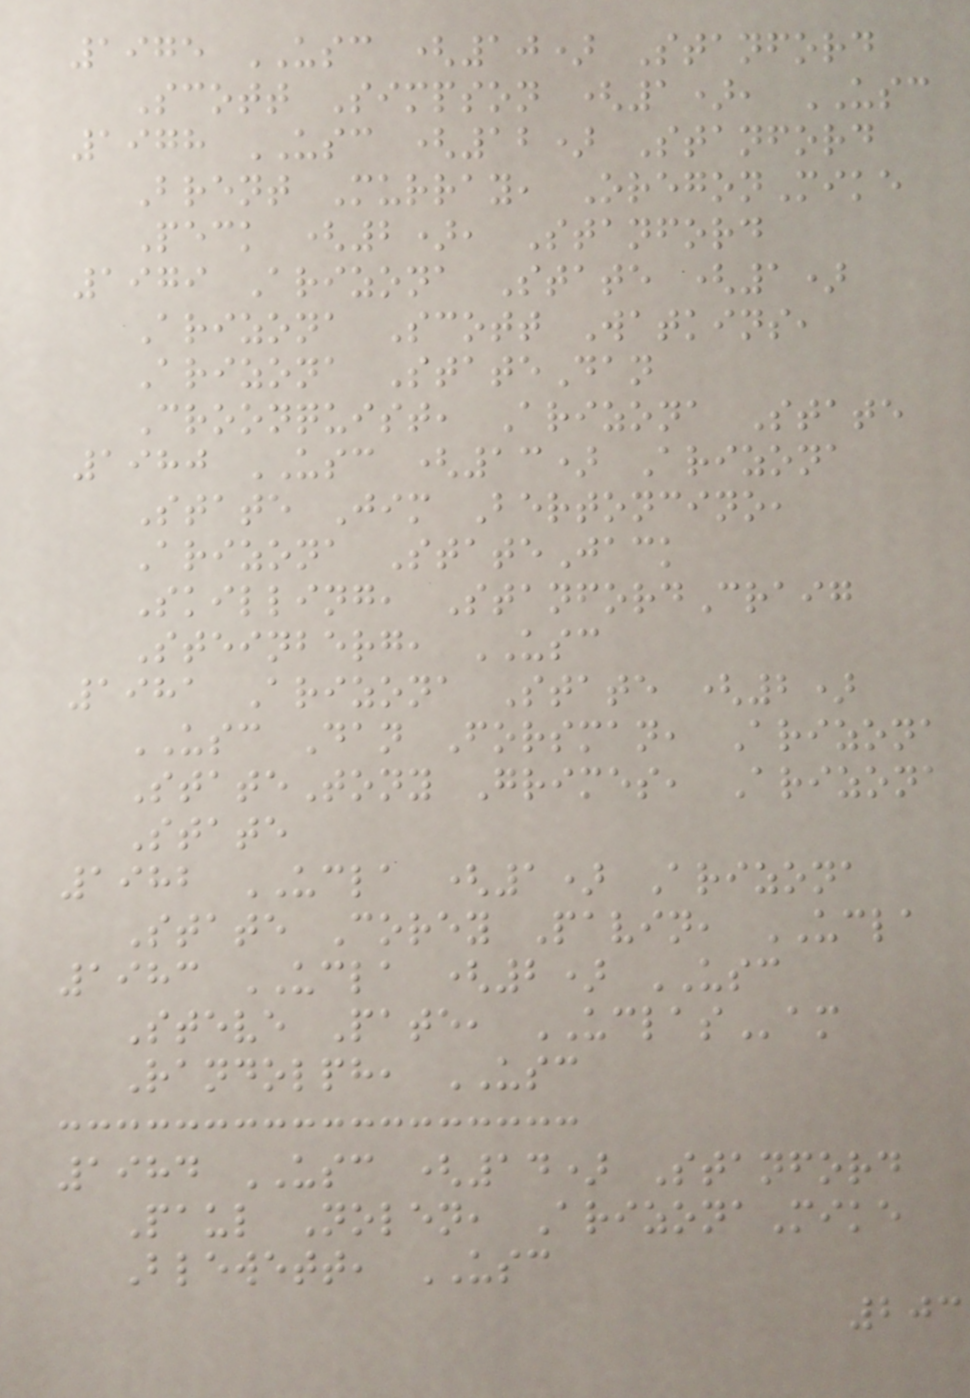1975 USC (10) Stanford
Scott Simpson (1), USC
1978 USC (12) Stanford
Brent Murray, OregonMike
Peck (2), Stanford
1979 Arizona State (1)
Arizona Scott Watkins,
Arizona StateDan
Croonquist, Arizona State
1980 USC (13) Arizona
State Jim Bertoncino,
Arizona StateJack
Skilling, StanfordCraig
Steinberg, USC
1981 Arizona State (2)
USC Dan Forsman, Arizona
StateTony Grimes, Arizona
State
1982 UCLA (1) Arizona
State Corey Pavin, UCLA
1983 UCLA (2) USC
Steve Pate, UCLASam
Randolph, USC
1984 USC (14) Stanford
Paul Nolen, ArizonaMike
Blewett, USC
203
